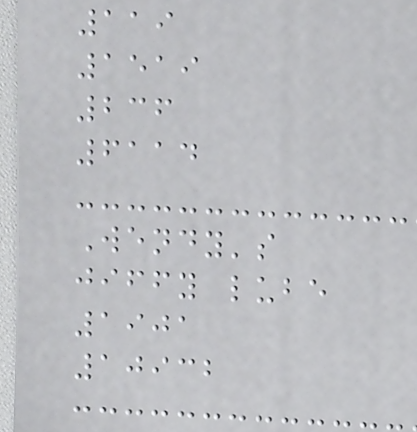119
1519
236
6114
Wendy's
jiffy lube
1901
10932
